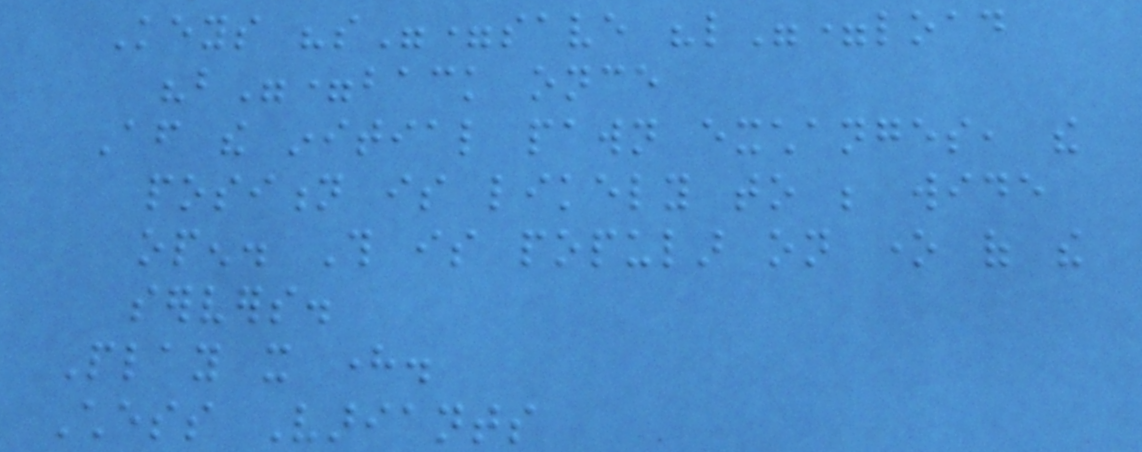Keys "s"=save "l"=load
"b"=back once
After the initial pawn exchanges, the
position is likely to be wide
open. This is popular on one of the
servers.
Play it here.
Chess Variants
